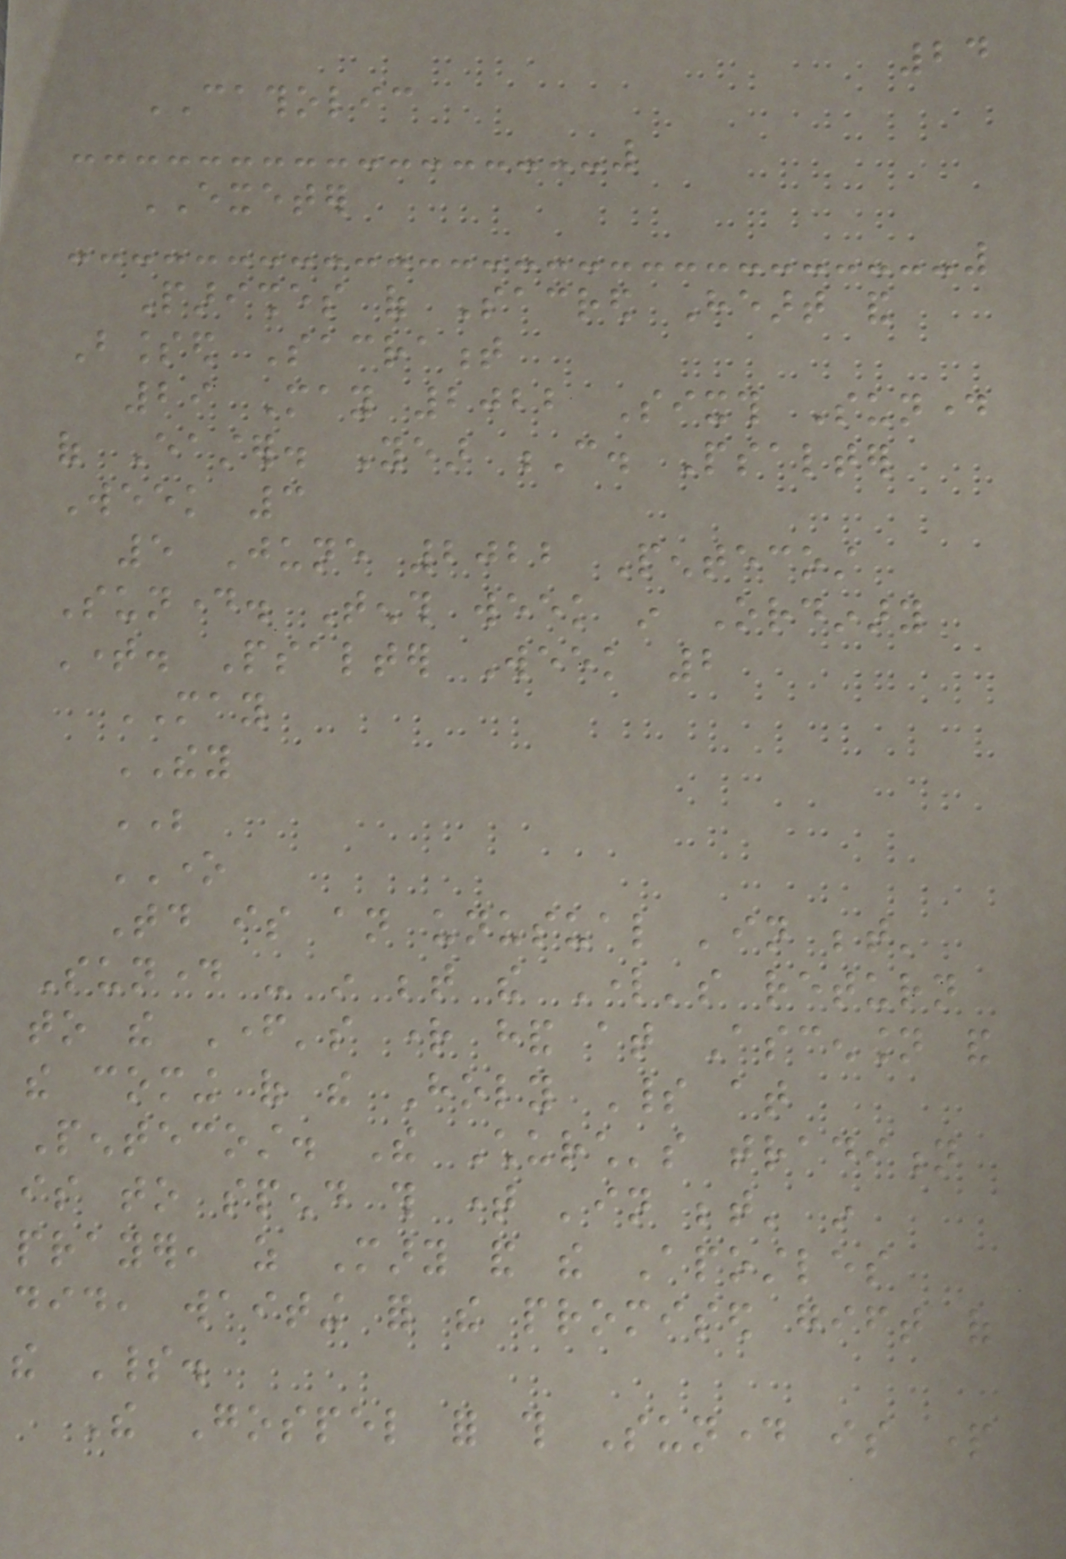24
CATHOLIC
EXETER
Parishes of Sacred Heart and
Blessed Sacrament
29 May 2022 Sixth Sunday
of Easter. Year C. Psalter
Week 3
5 June 2022 Pentecost
Sunday. Tenth week in Ordinary
Time. Psalter Week 2
MAY
THEY
BE
ONE
Today is an unusual 'in between'
Sunday - in between the Lord's return
to the Father's right hand at Ascension and
the coming of the Holy Spirit at
Pentecost. The Church's tradition
is to spend this time 'in between' in
prayer, as Mary and the Apostles
did, waiting for the promised gift of
the Spirit.
The Gospel for this Sunday is part
